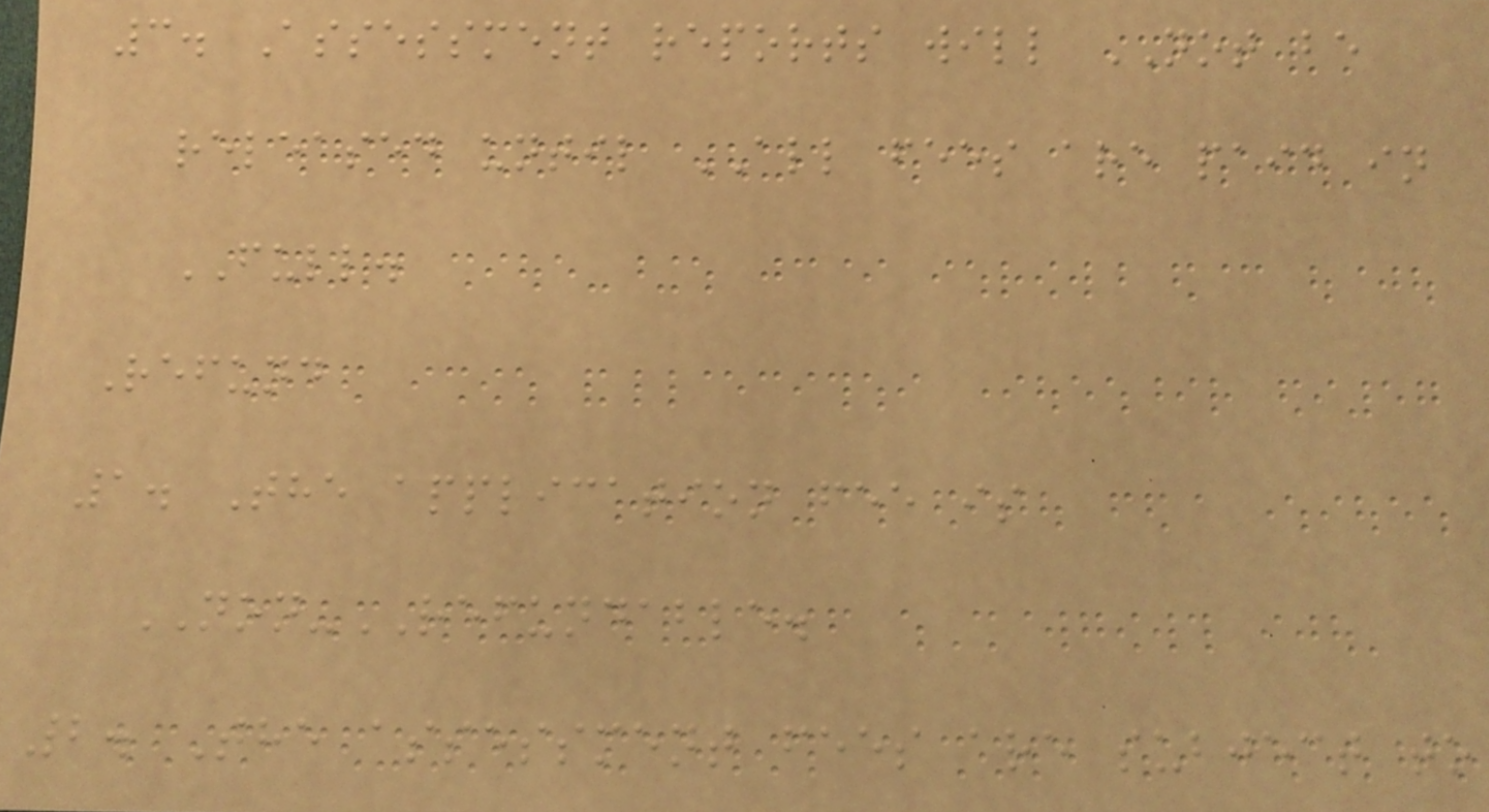3. Assessment reports will NOT be
released until ALL fees are paid in
FULL.
Refund
1. The application fee is
NON-REFUNDABLE.
2. The assessment fees are subject to
